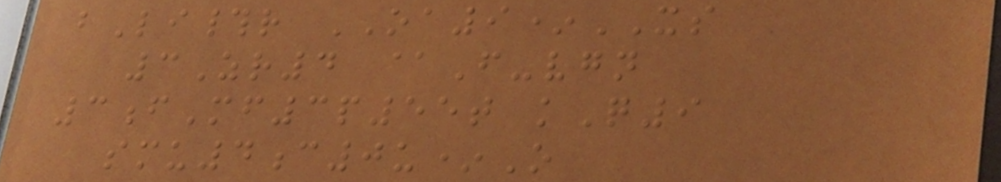bLi#r OA9*XS
3Zr4 @F-vgn
3fMf3p55t kQ9
smu4c0u*O
